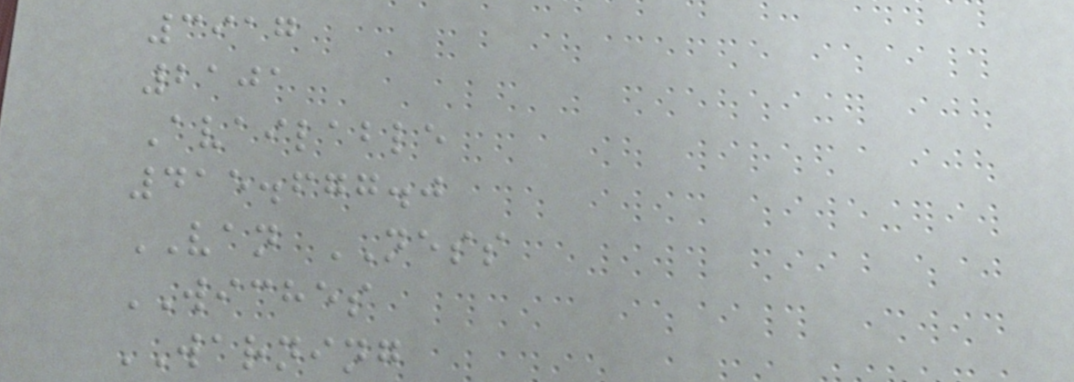3917
2101
Available
415.677.0
VAN NESS
WICHES
WARNING
